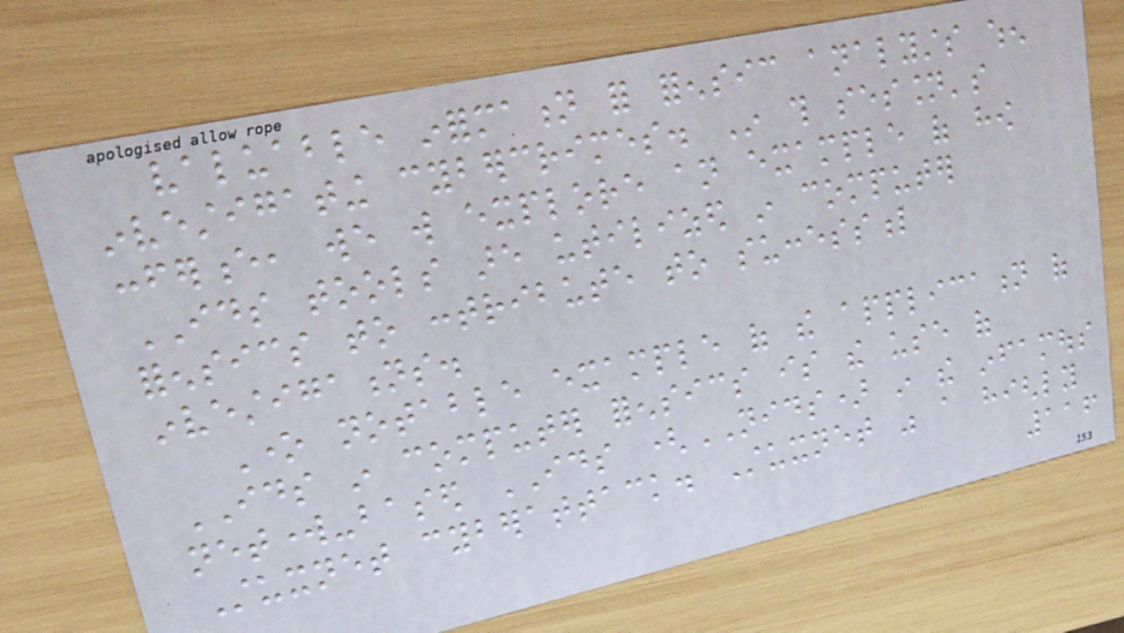valuable information for forensic analysts when
investigating cybercrimes. In this session's
conference, we will explore an example of how
IDS tools are utilized in computer
forensics to contribute to successful
investigations.
One notable example of the application of
IDS in computer forensics is the use of
network-based IDS (NIDS) in the infamous
Stuxnet cyberattack. Stuxnet was a highly
116
